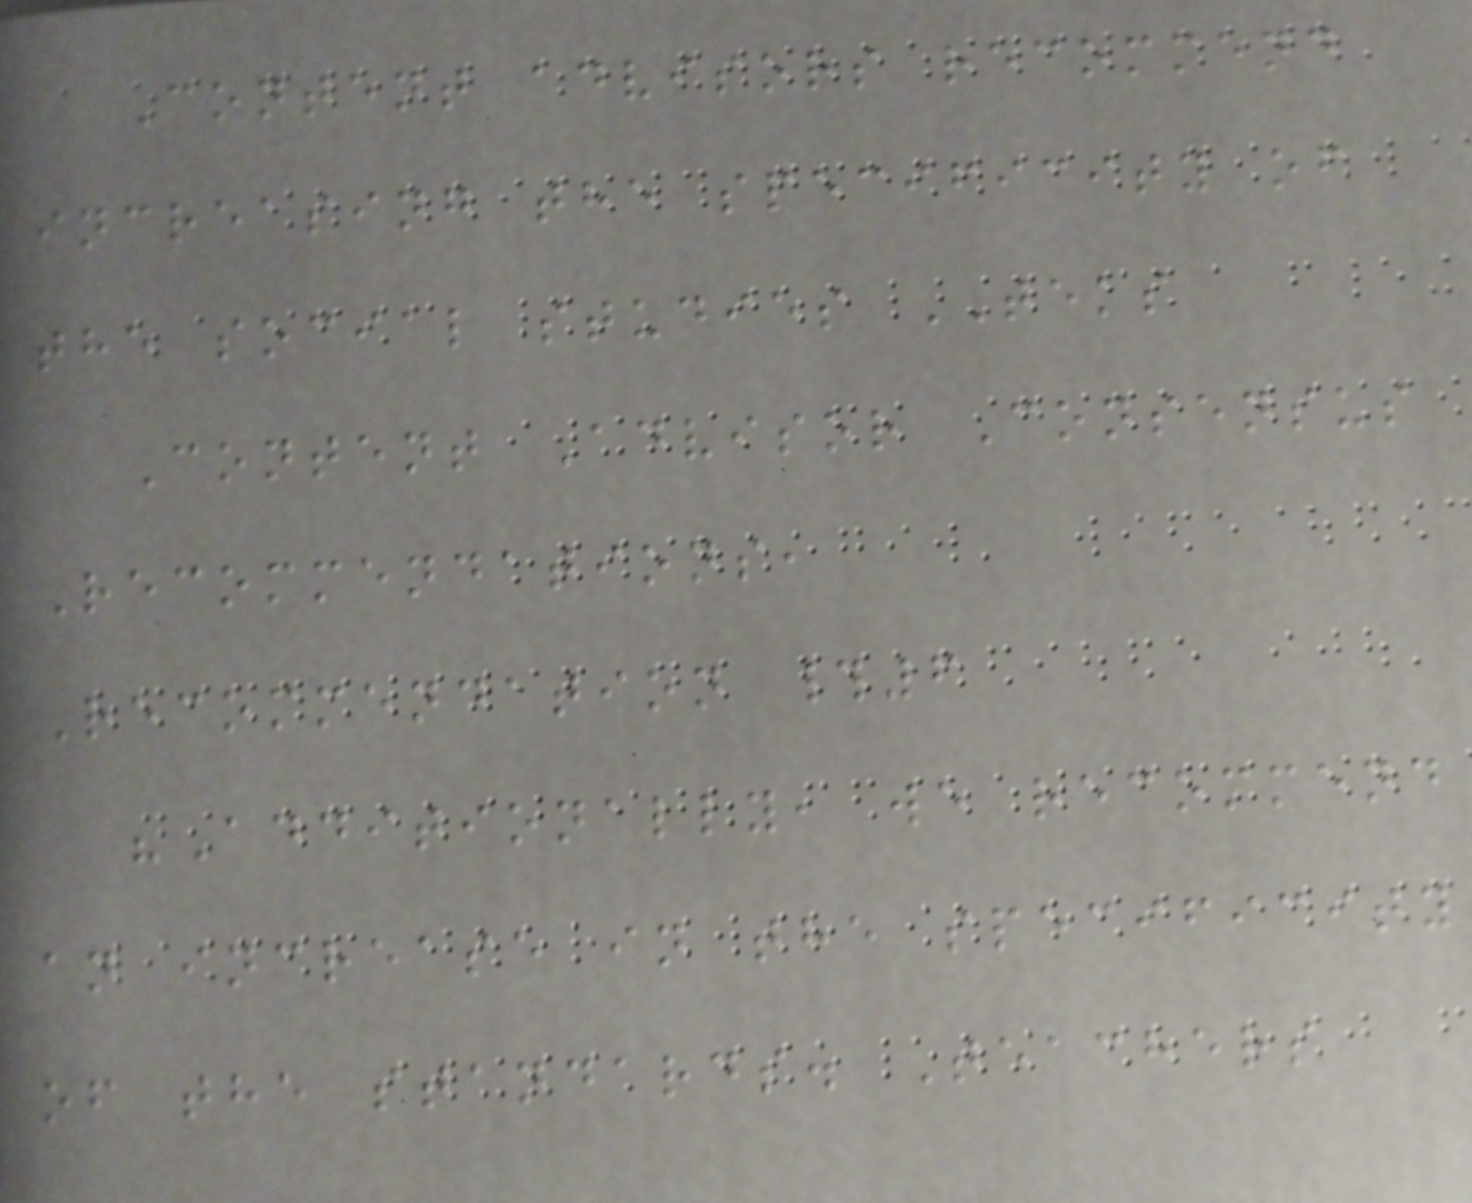Content advisors recommend
increasing the specificity of
the social studies TEKS
Content Advisor Consensus
Recommendations,
Recommendation #6
"Additionally, we recommend
an increase in the specificity
of the standards. Teachers
